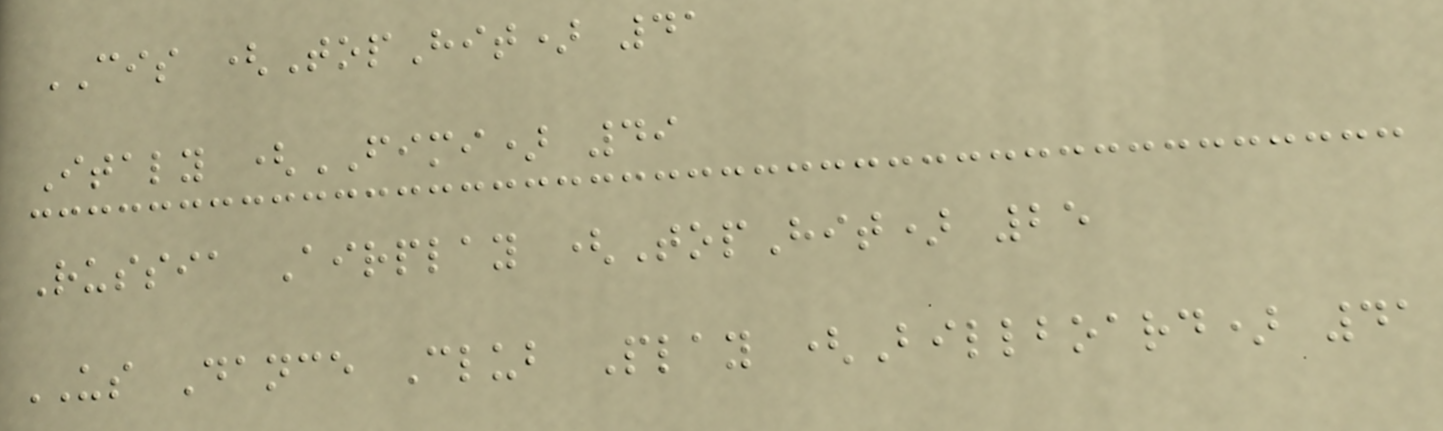CIS (TopHit) 41
Italy (FIMI) 49
Russia Airplay (TopHit) 25
US Dance Club Play (Billboard) 41
